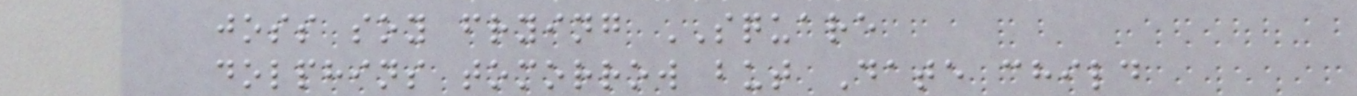joss soy frying SQUARE
dolphins tomorrow but Date child
